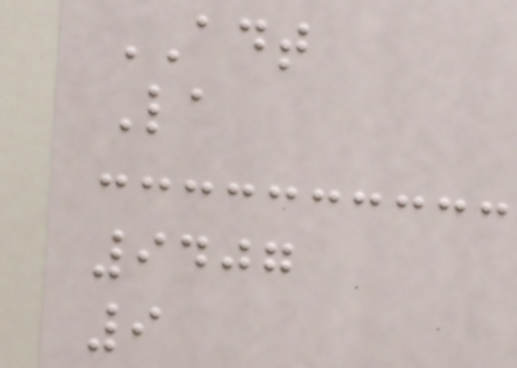ADT
La
9407
9
